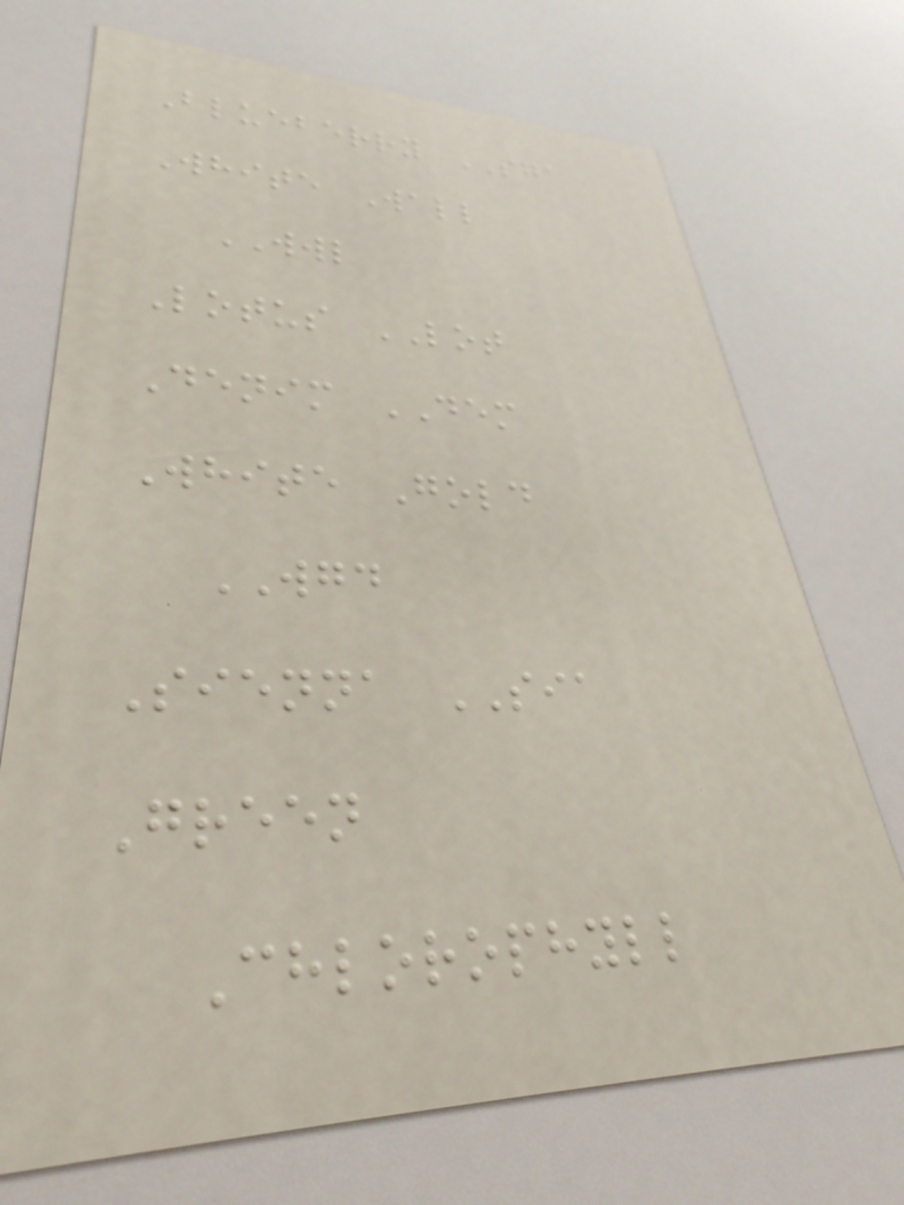Blueberry SGA
White Wall
WWL
Lotus LOT
Denim DEM
White Gold
WGD
Sienna SIA
Green
Chlorophyll
